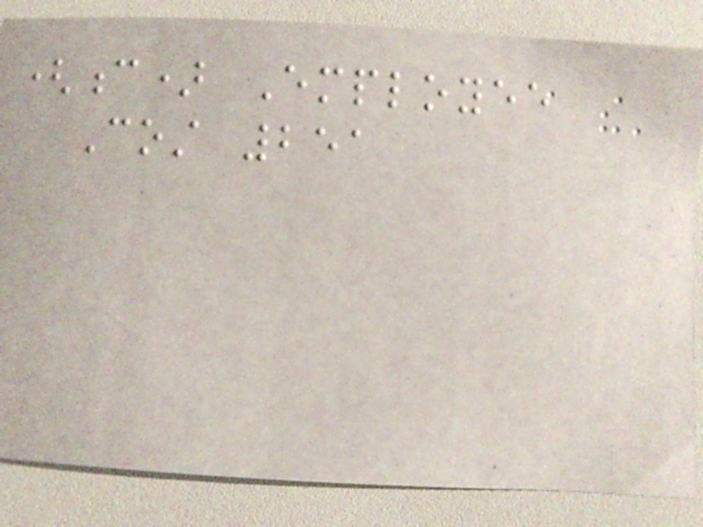(c) Employee
Cost 251
